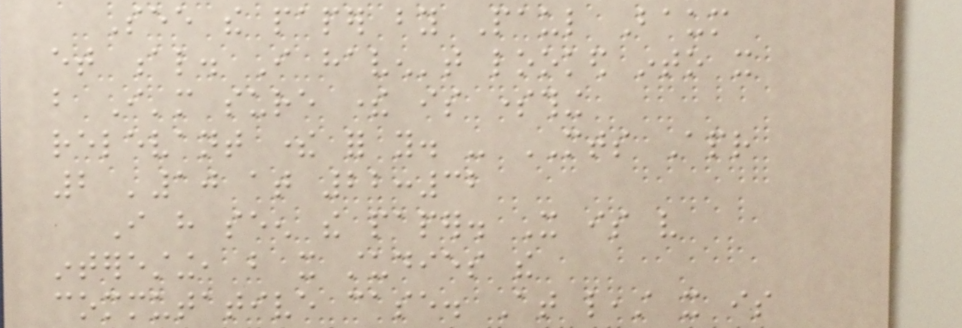See the paper by Paul Baum
et al. I haven't looked into it
but I'm sure there is something
relevant there for you. - MTS Apr
2 '10 at 22:32
I have seen the paper. It is very
interesting, but it studies the
commutative case. At least it is
